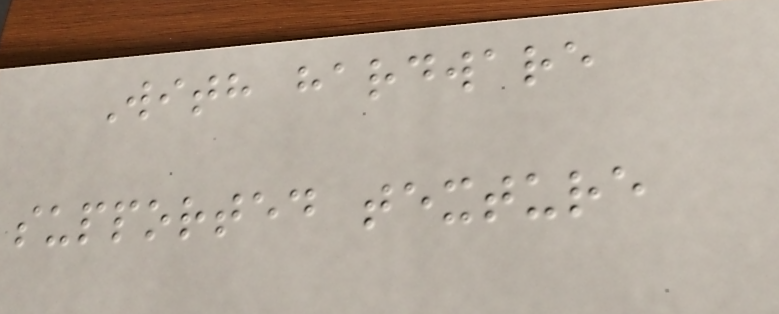With hardware
supported texture
